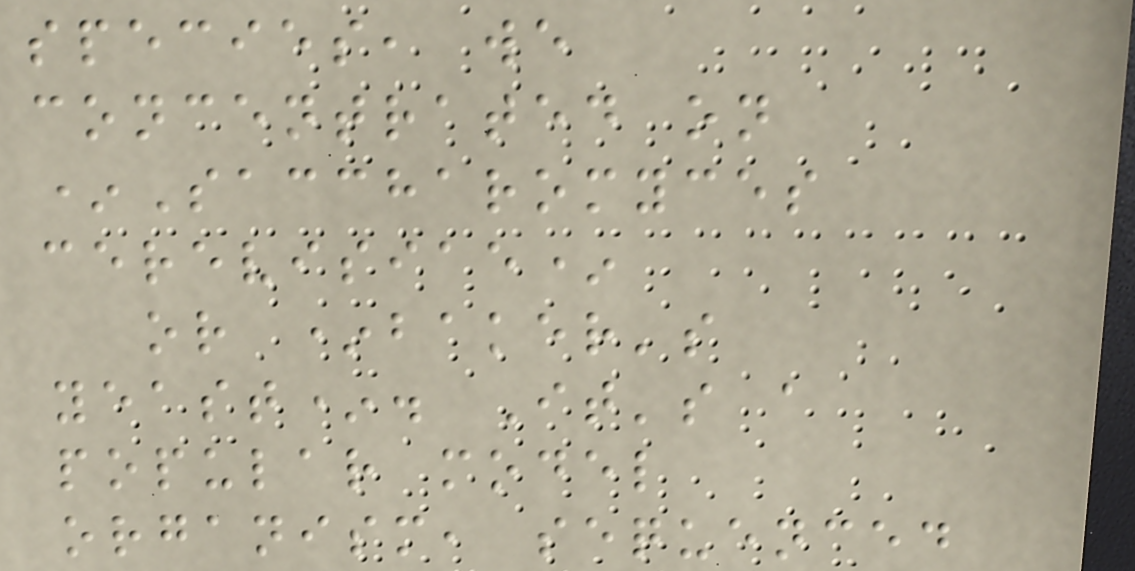species, we
concentrated on
*Saccharomyces
cerevisiae*
or *baker's
yeast*. It's a
popular model
organism, sequenced
